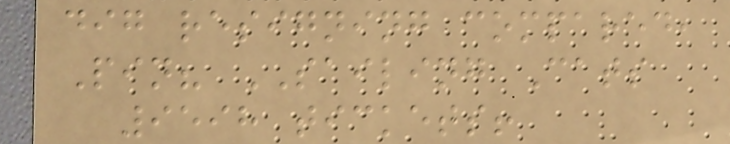dig resigning compared,
Pin? SAILING Cats
9598 tickets!
